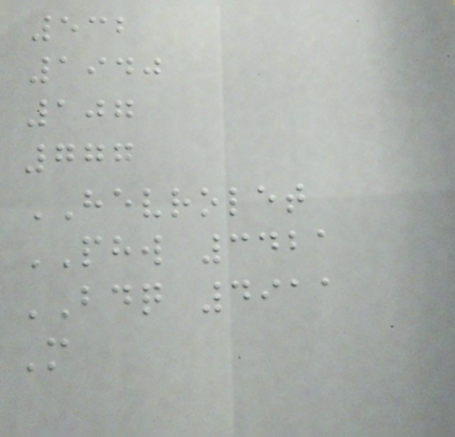532
1940
107
777
HEVROLET
PHW 3421
BDQ 4911
M
